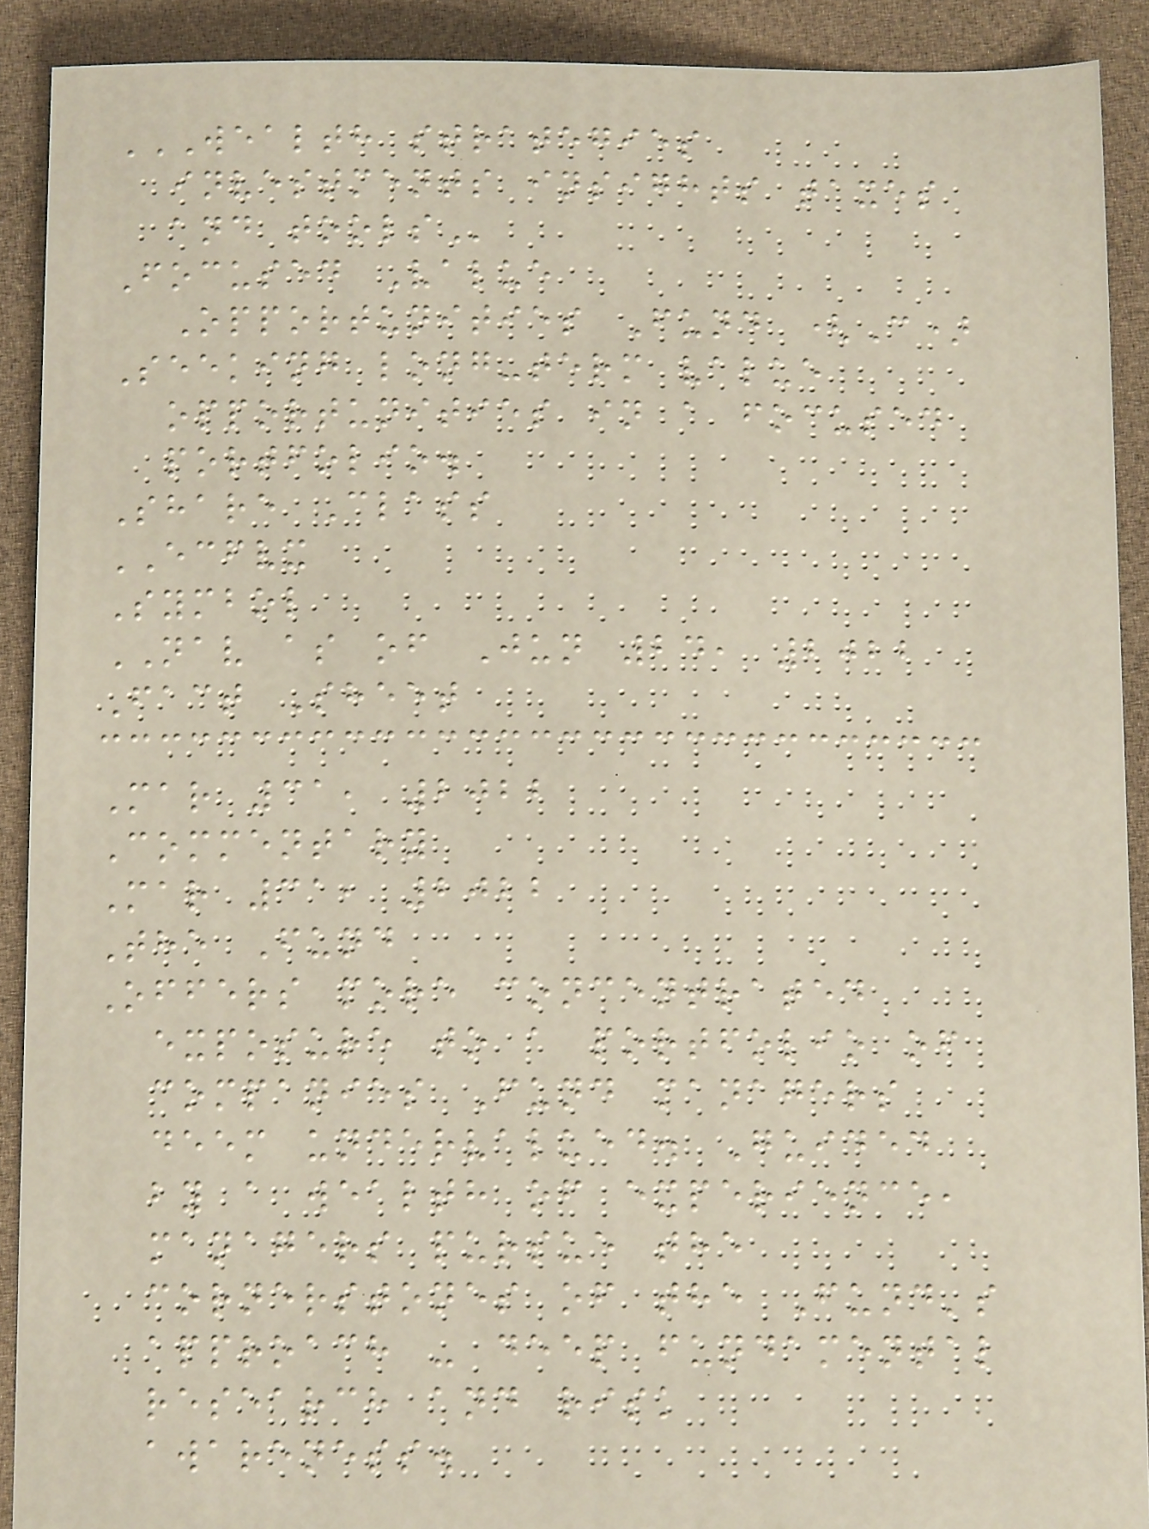WEALTH STRATEGIES
INVESTMENTS INSIGHTS TAXES
AND TOOLS
Focused Value
Opportunities Fund (C)
Seeking long-term value
opportunities in a focused
portfolio.
Share Class
ECFVX
Symbol
NAV as of Jun 24, 2022
Fact Sheet
Mar 31, 2022
Commentary
Mar 31, 2022
The Fund
Offers more concentrated
exposure to a portfolio of
companies Fund managers
deem undervalued. Guided
by a wealth of experience,
managers pursue the
cornerstones of the Fund's
approach - deep fundamental
research and risk
awareness.
